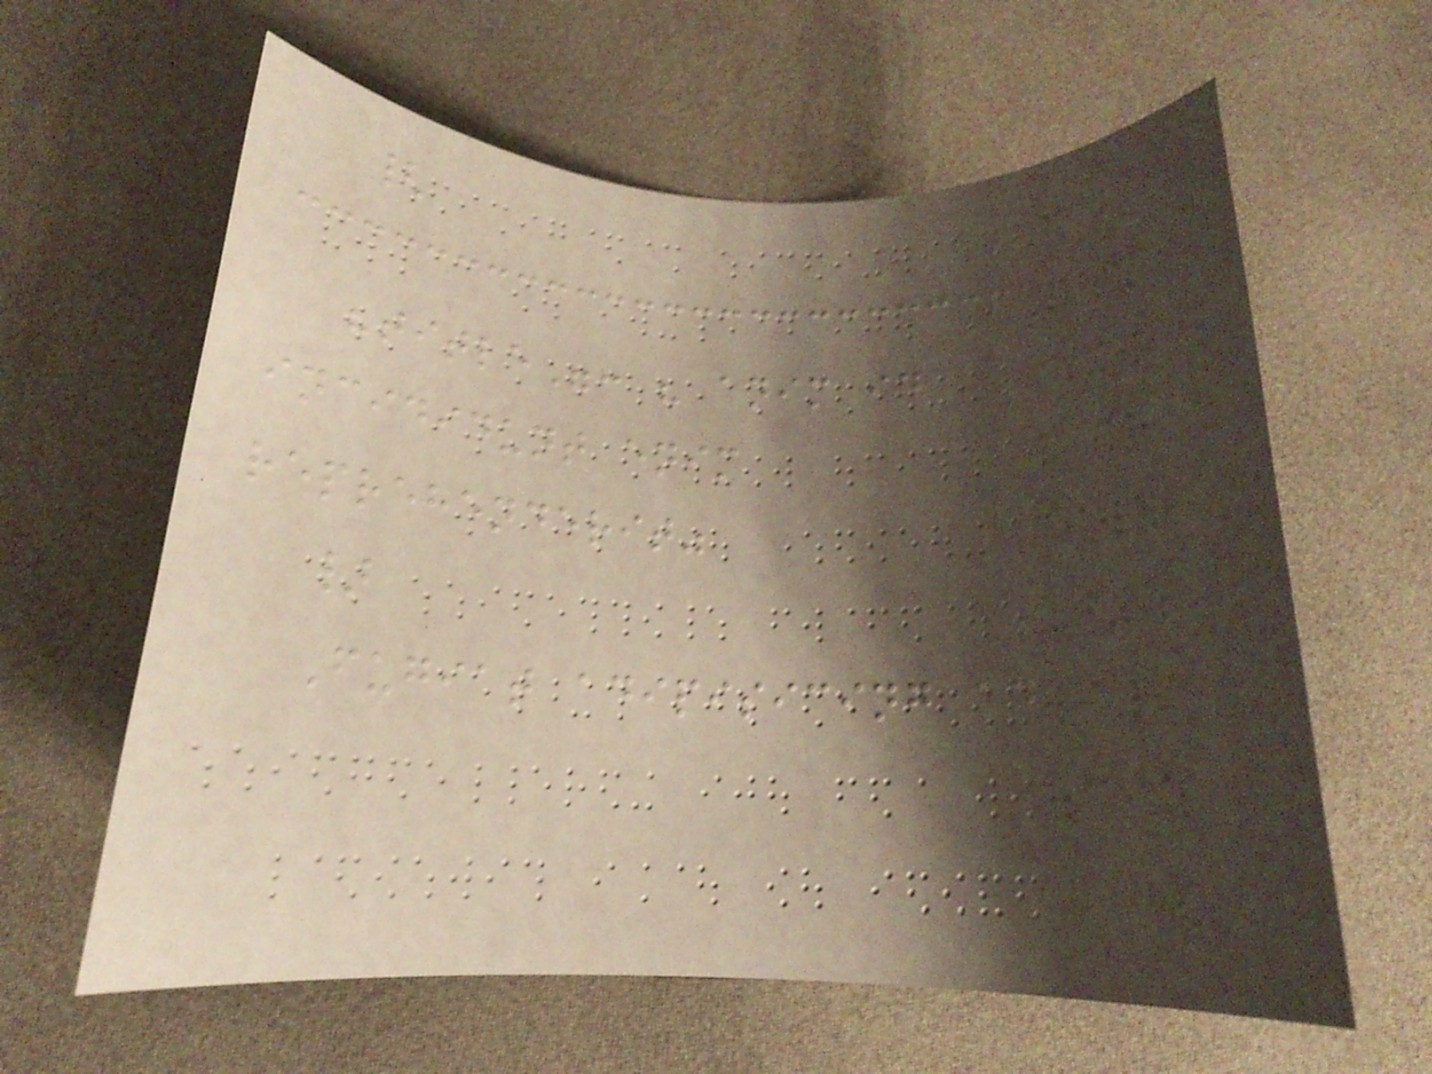{
"title": " anim id
incididunt enim
reprehenderit"
}
Fugiat adipisicing ad
